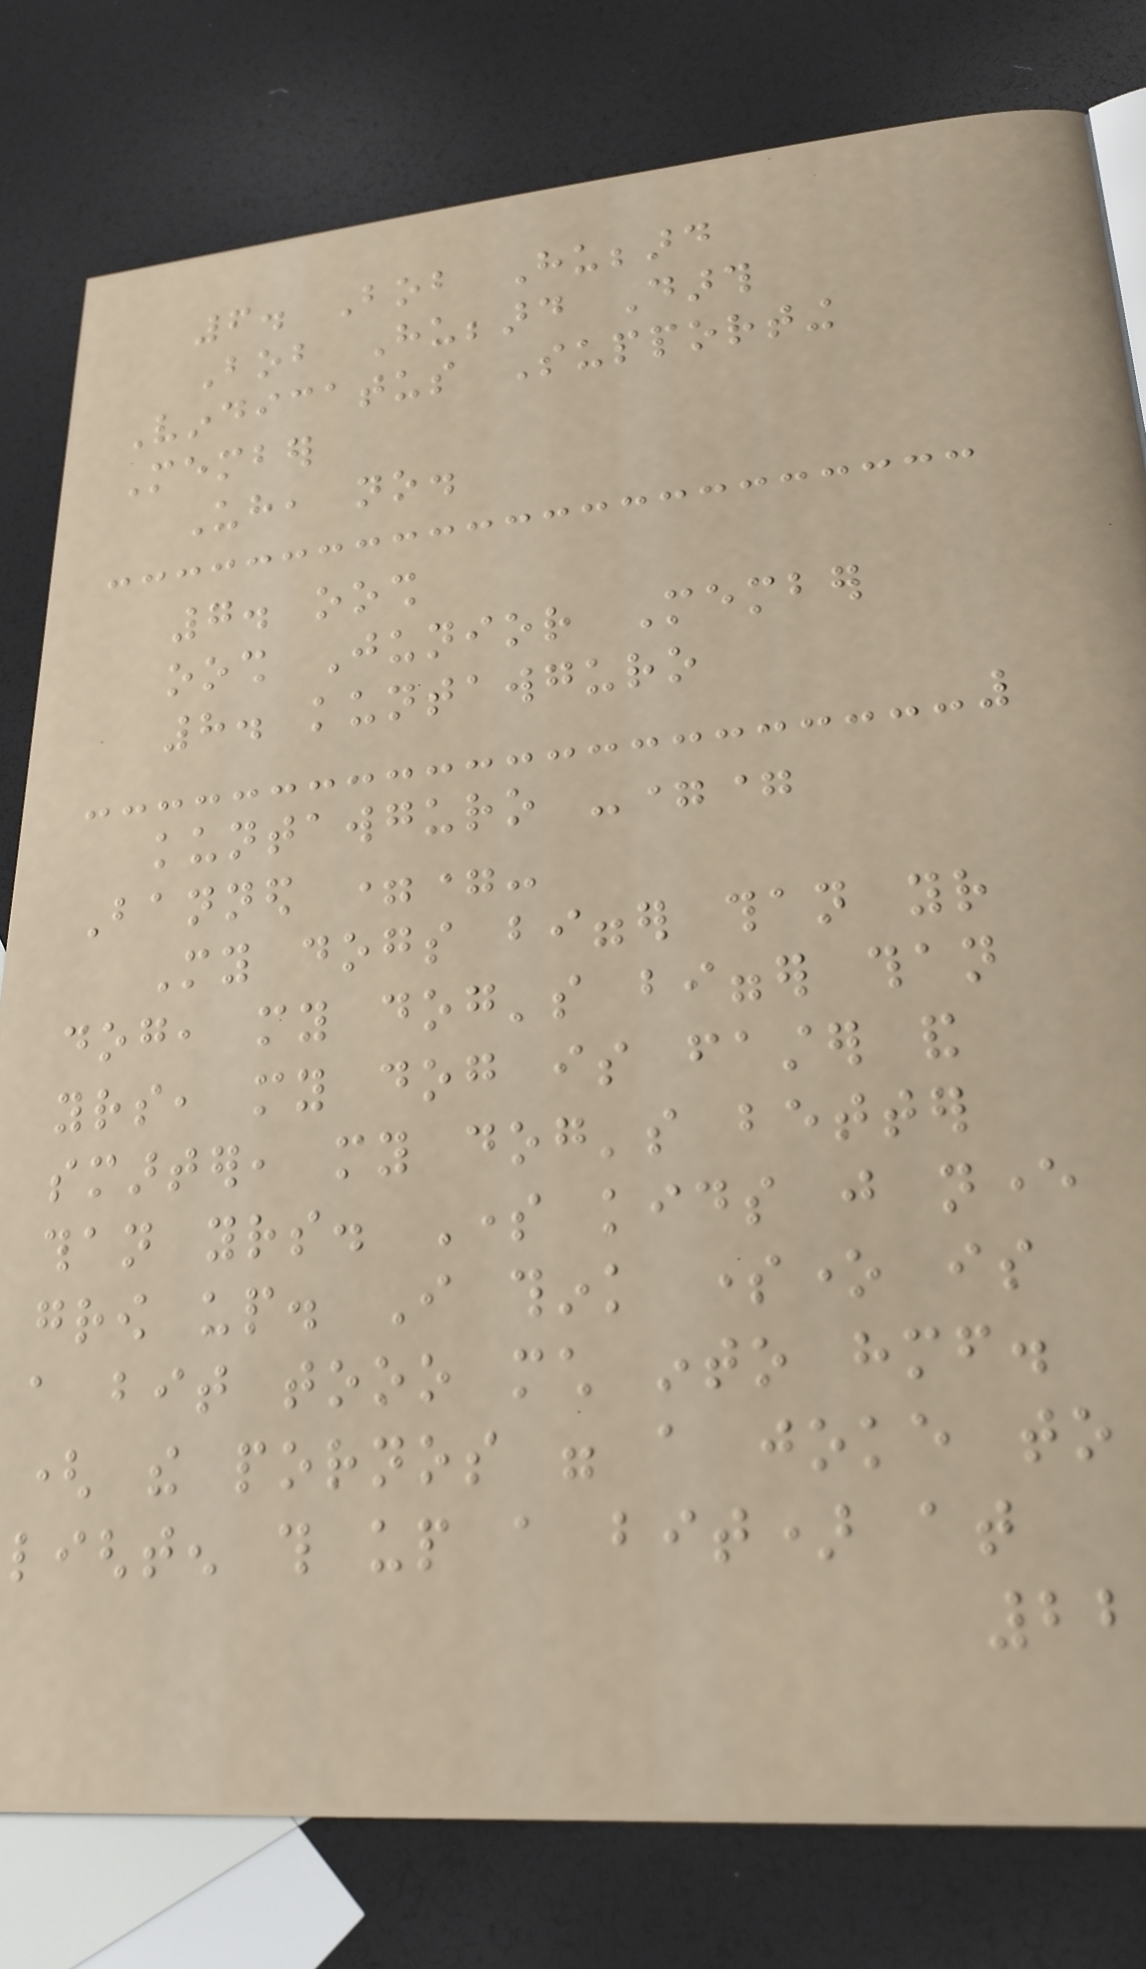6. Bob Hubbard
Bob Hubbard Darth
Vindicatus Supporting
Member
Uh, no.
7. oosh
oosh Junior Member
8. kuntawguro
kuntawguro -==
Banned ==-
My dogs bigger than your
dog, my dog's bigger than
yours, my dog is faster and
smarter, my dog's better
than yours. Some kids just never
grow up. I think someone is
a bit tooo much into himself.
( the pornos were a joke to
lighten this up a bit) at
22
